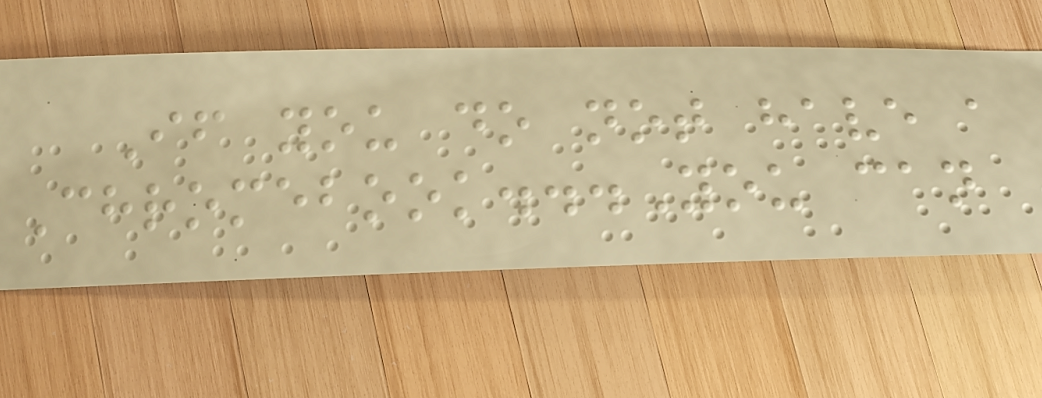If you do not have a
Chromebook...You can
